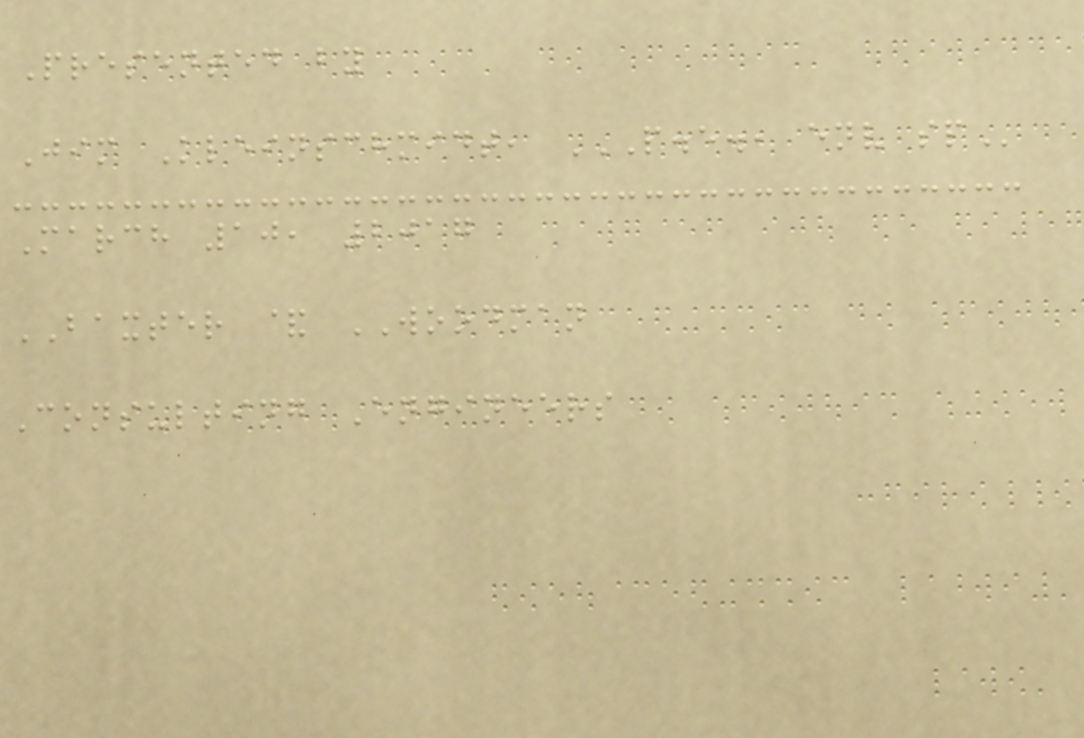Presented by
Jim Kleinschmidt, P.E., ENV SP
March 10, 2017
BAXTER & WOODMAN
Consulting Engineers
